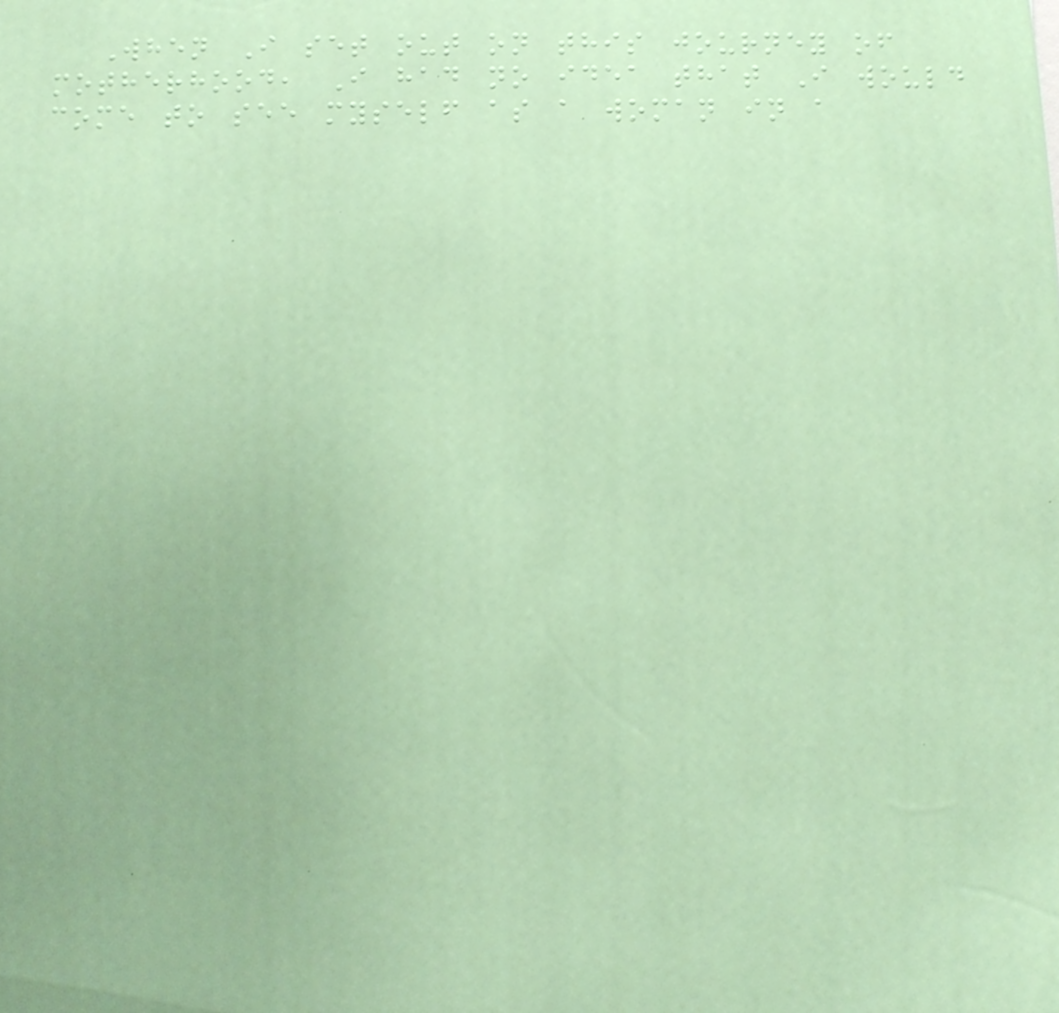When I set out on this journey of
motherhood, I had no idea that I would
come to see myself as a woman in a
